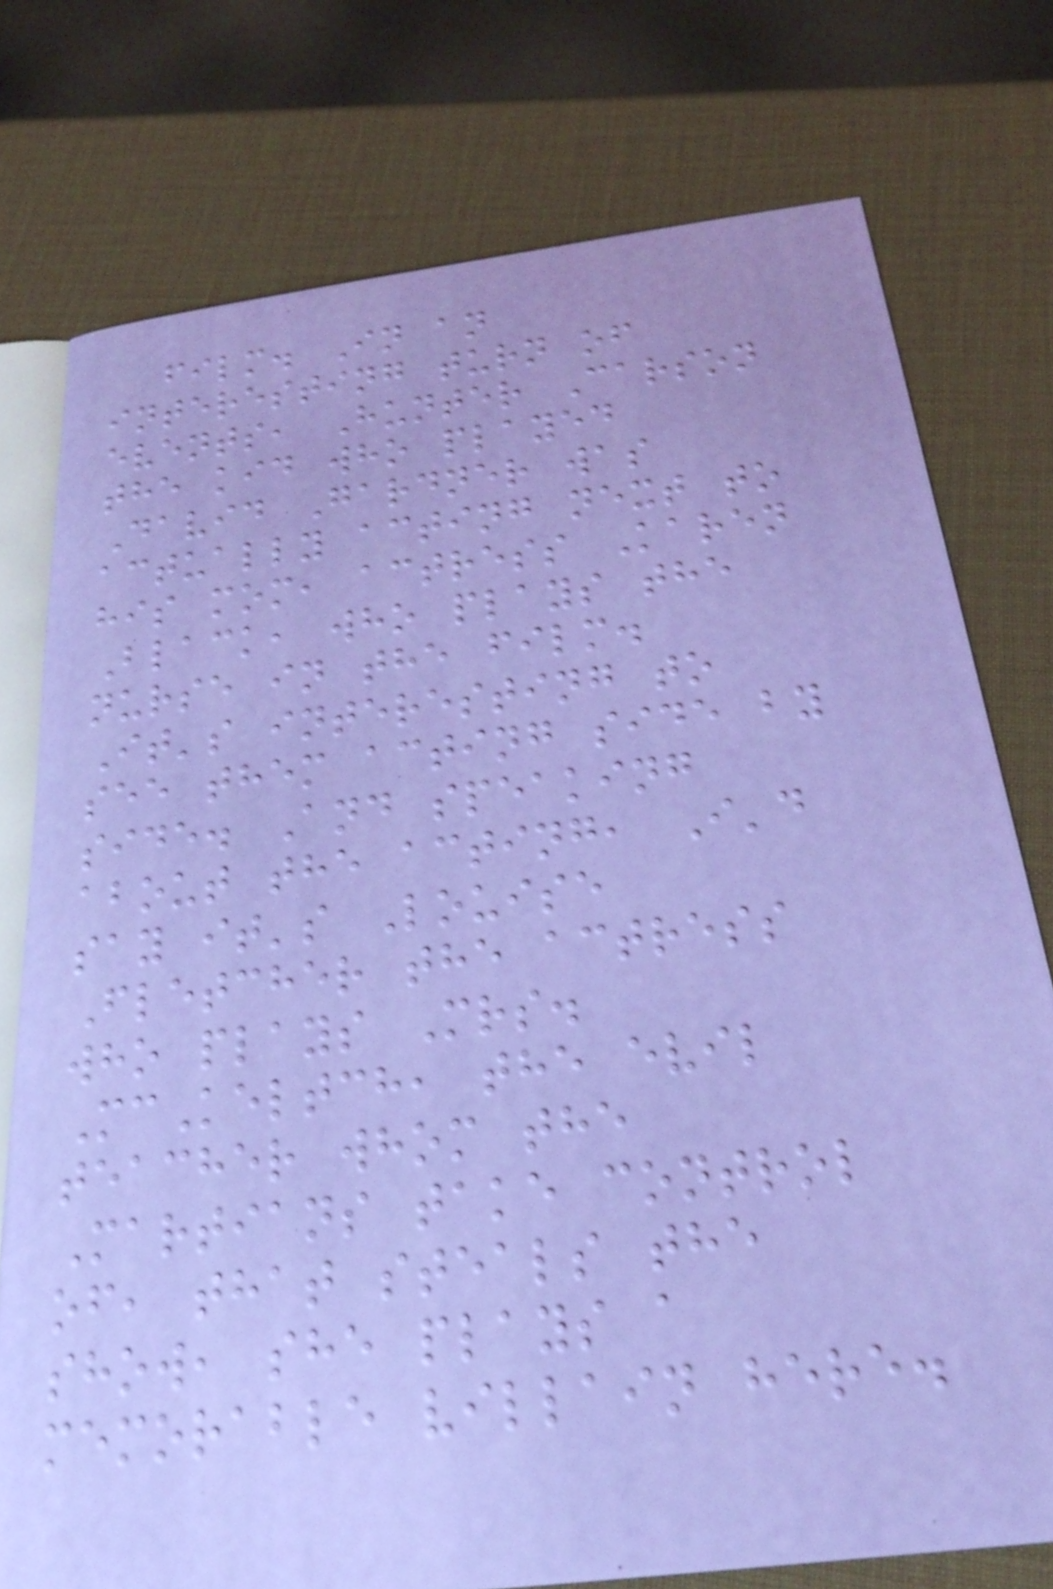film. In an
interesting turn of
events, Hunter Carson
the kid who played
David Gardner was
actually acting next to
his mom, actress Karen
Black, who plays the
nurse in the film.
It's interesting to
see them acting side by
side. And speaking
about the acting, I'd
say it's Louise
Fletcher the actress
who plays Mrs.
McKeltch, the evil
teacher whom the
Martians take control
of, that steals the
show, she plays a
memorable villain here.
